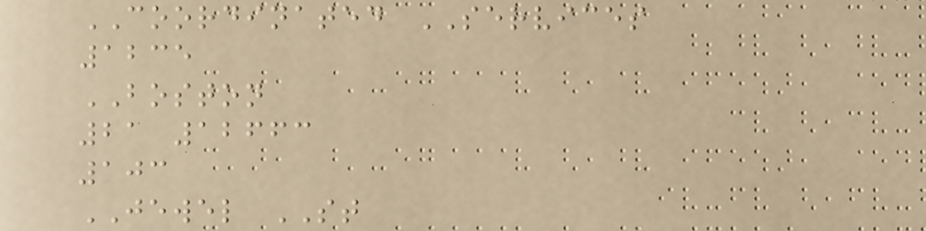COORDINATED SERVICES
1235
BOSTON
21 12663
103
JEWEL ST
